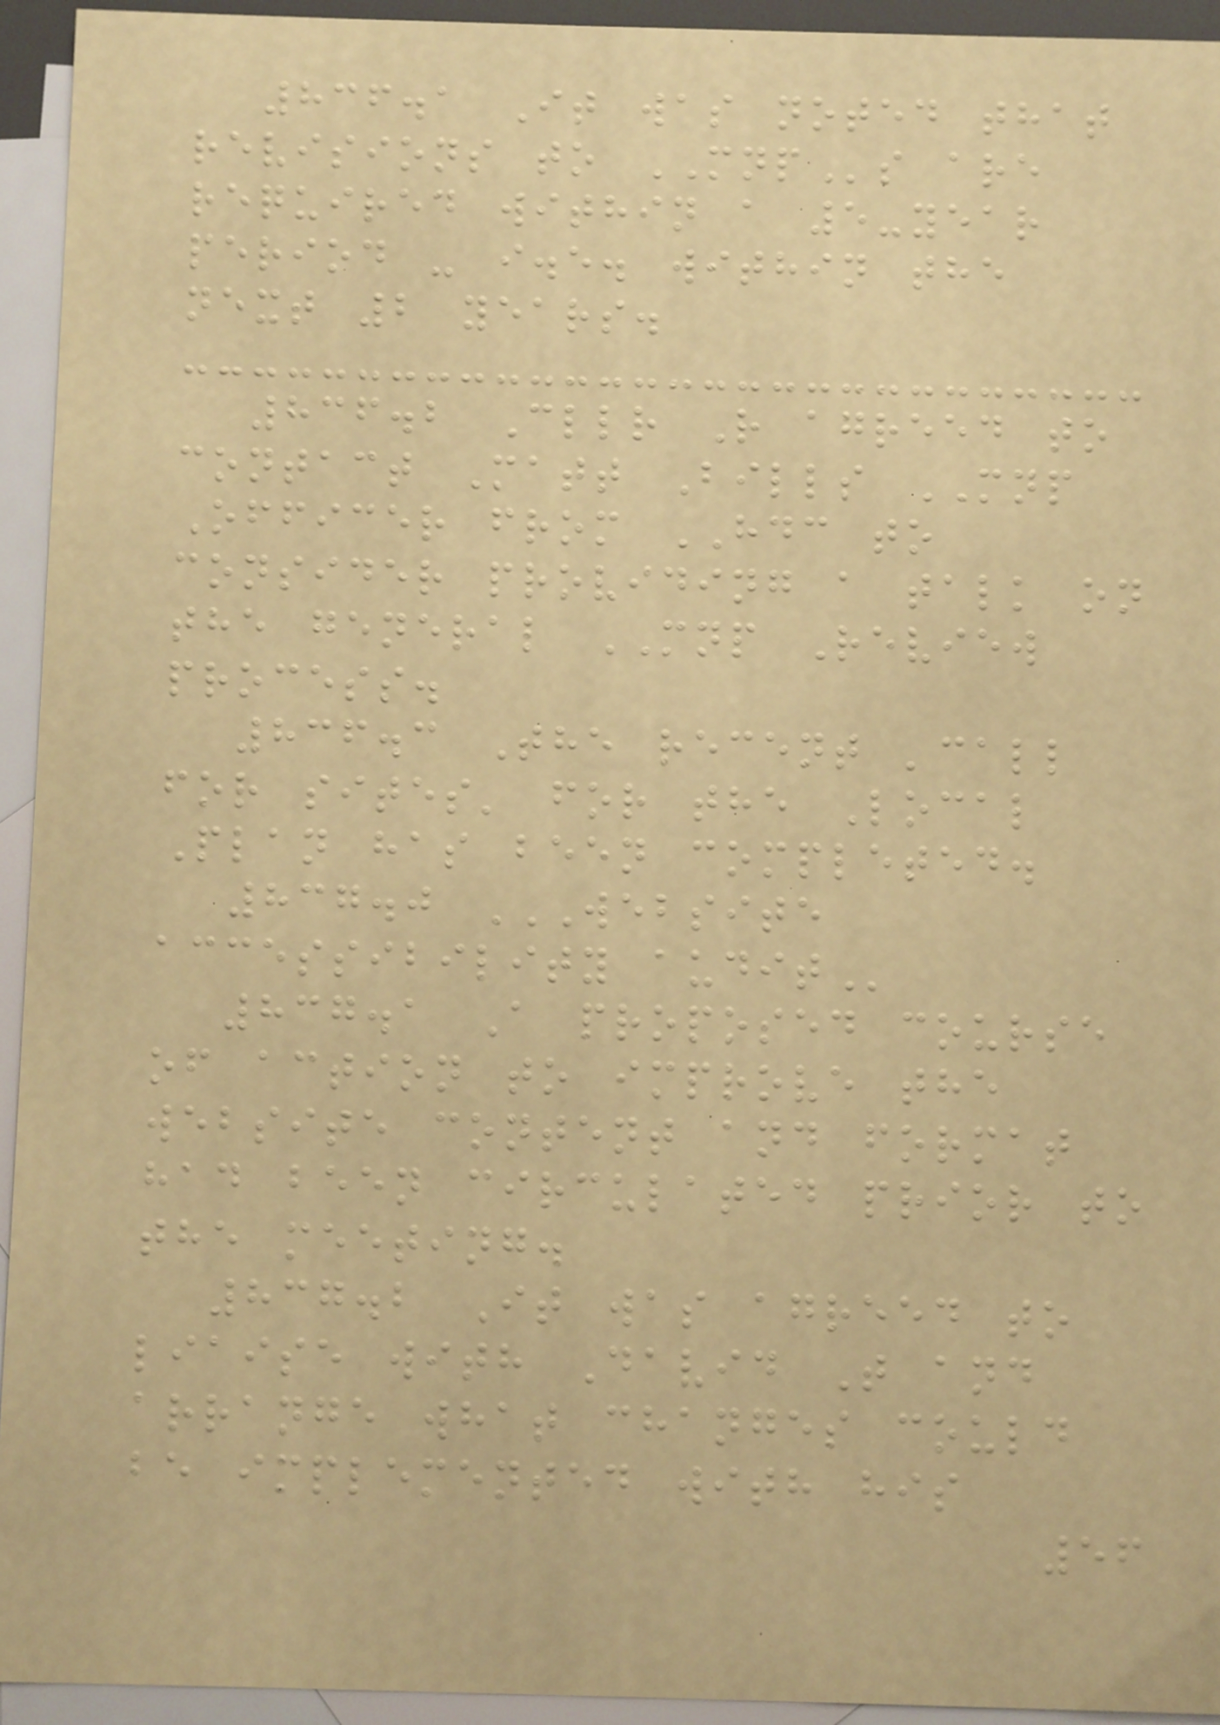836.1 It was noted that
revisions to MNPs are
required within a 5-year
period - i.e. within the
next 2 years.
836.2 Cllr R agreed to
contact Matt Bills MNP
Officer from HDC to
consider providing a talk on
the general MNP Review
process.
836.3 The recent 'call
for sites' for the Local
Plan has been completed.
837.0 WEBSITE
ACCESSIBILITY AUDIT
837.1 A proposed course
of action to improve the
website content and format
had been circulated prior to
the meeting.
837.2 It was agreed to
liaise with David T and
arrange what changes could
be implemented with his
56
